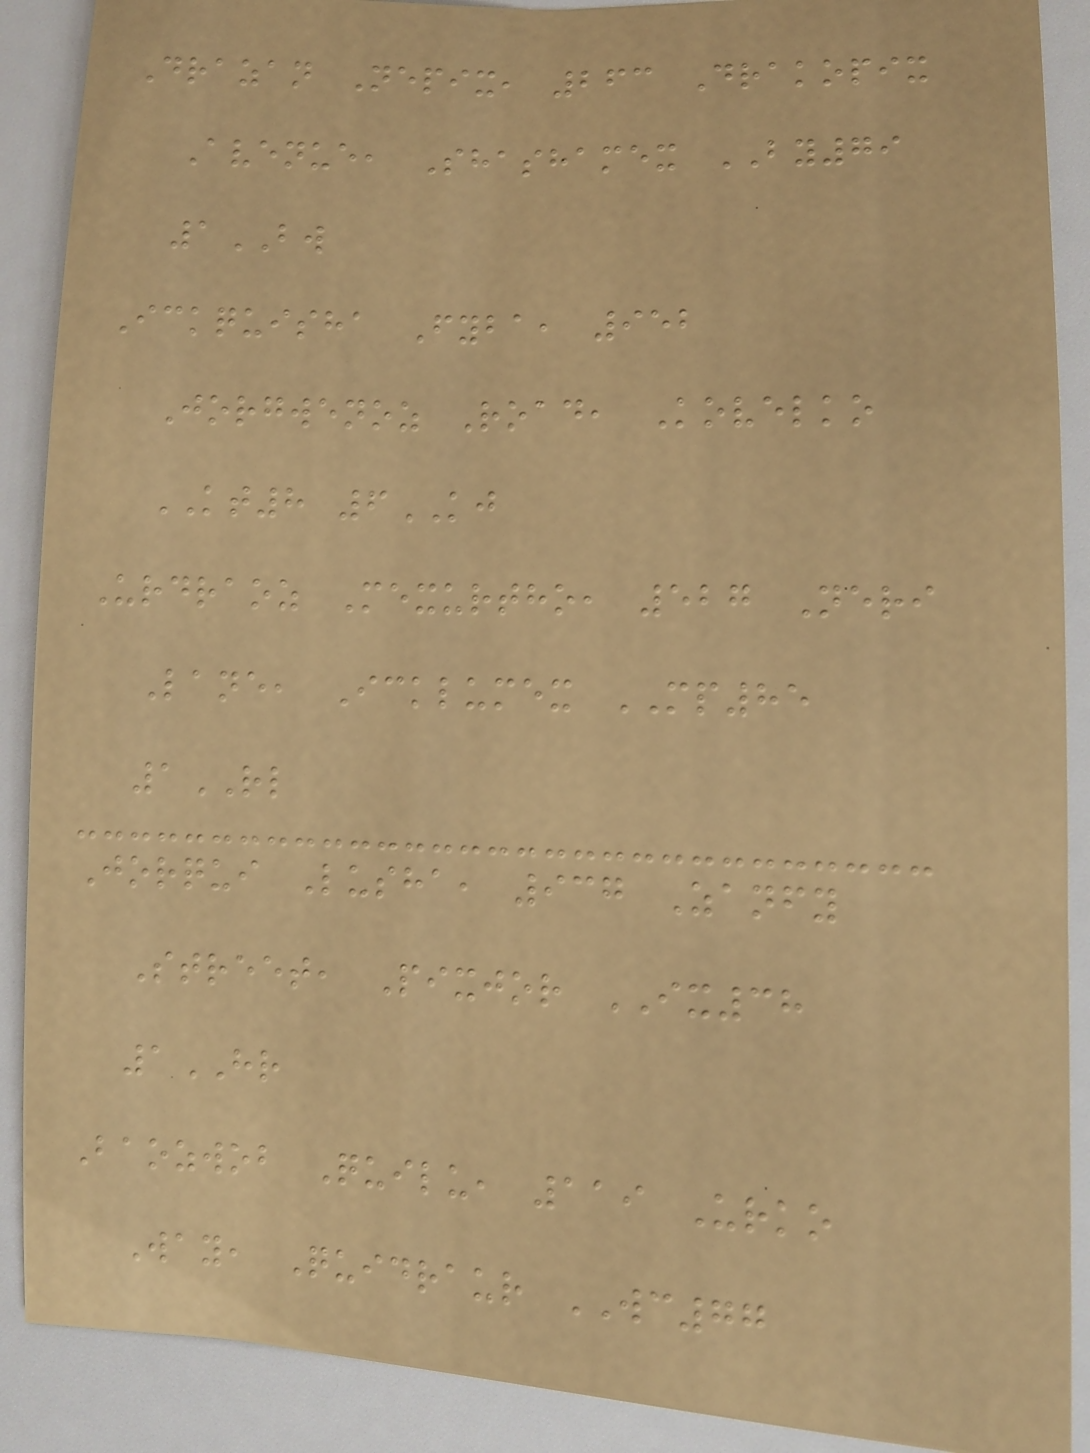Drazan Nepix, 263 Drakopix
Avenue, Shashamex BY79
1BW
Ickquisha Fyba, 952
Jorgwenoz Road, Kovelko
KT8 6KJ
Urdraoz Mexurtho, 527 Neri
Lane, Icklumex MP85
1RL
Jorqui Lusha, 937 Zanfy
Street, Pixjor IX38
1HR
Baozwob Quilu, 119 Urko
Way, Quidraur WC77
